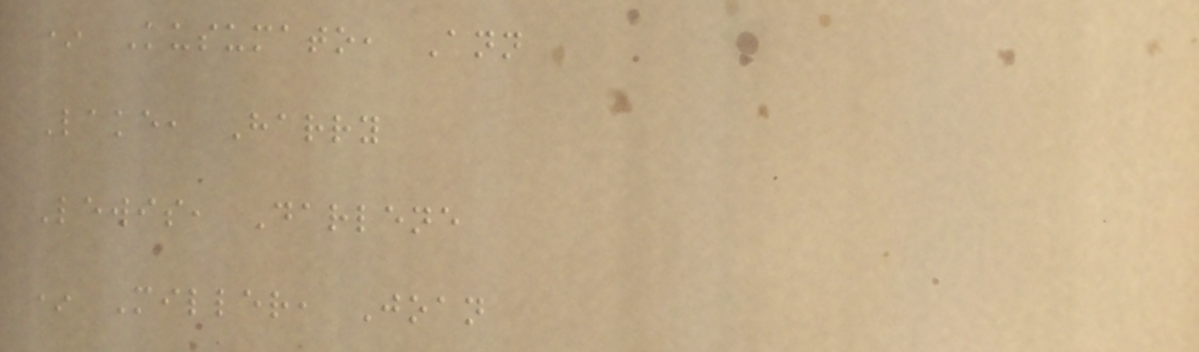* Kusumato, Ann
Lake, Harry
Lewis, Darlene
* Miller, Joan
